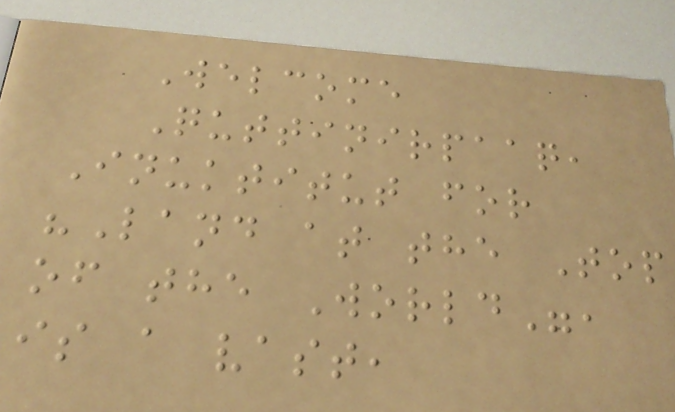Welcome
Quttinirpaaq,
Inuktitut for
"Land at the Top
of the World",
is a vast,
